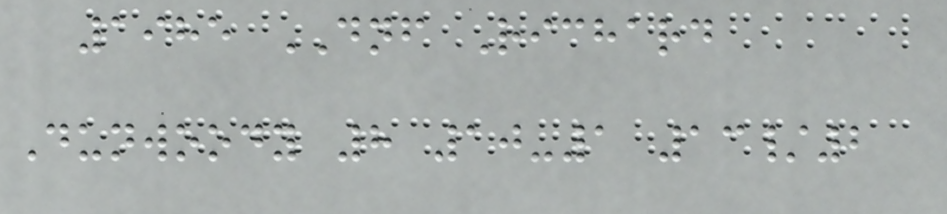1985 DNF Richard
Dunwoody 8 10-1 13/2
